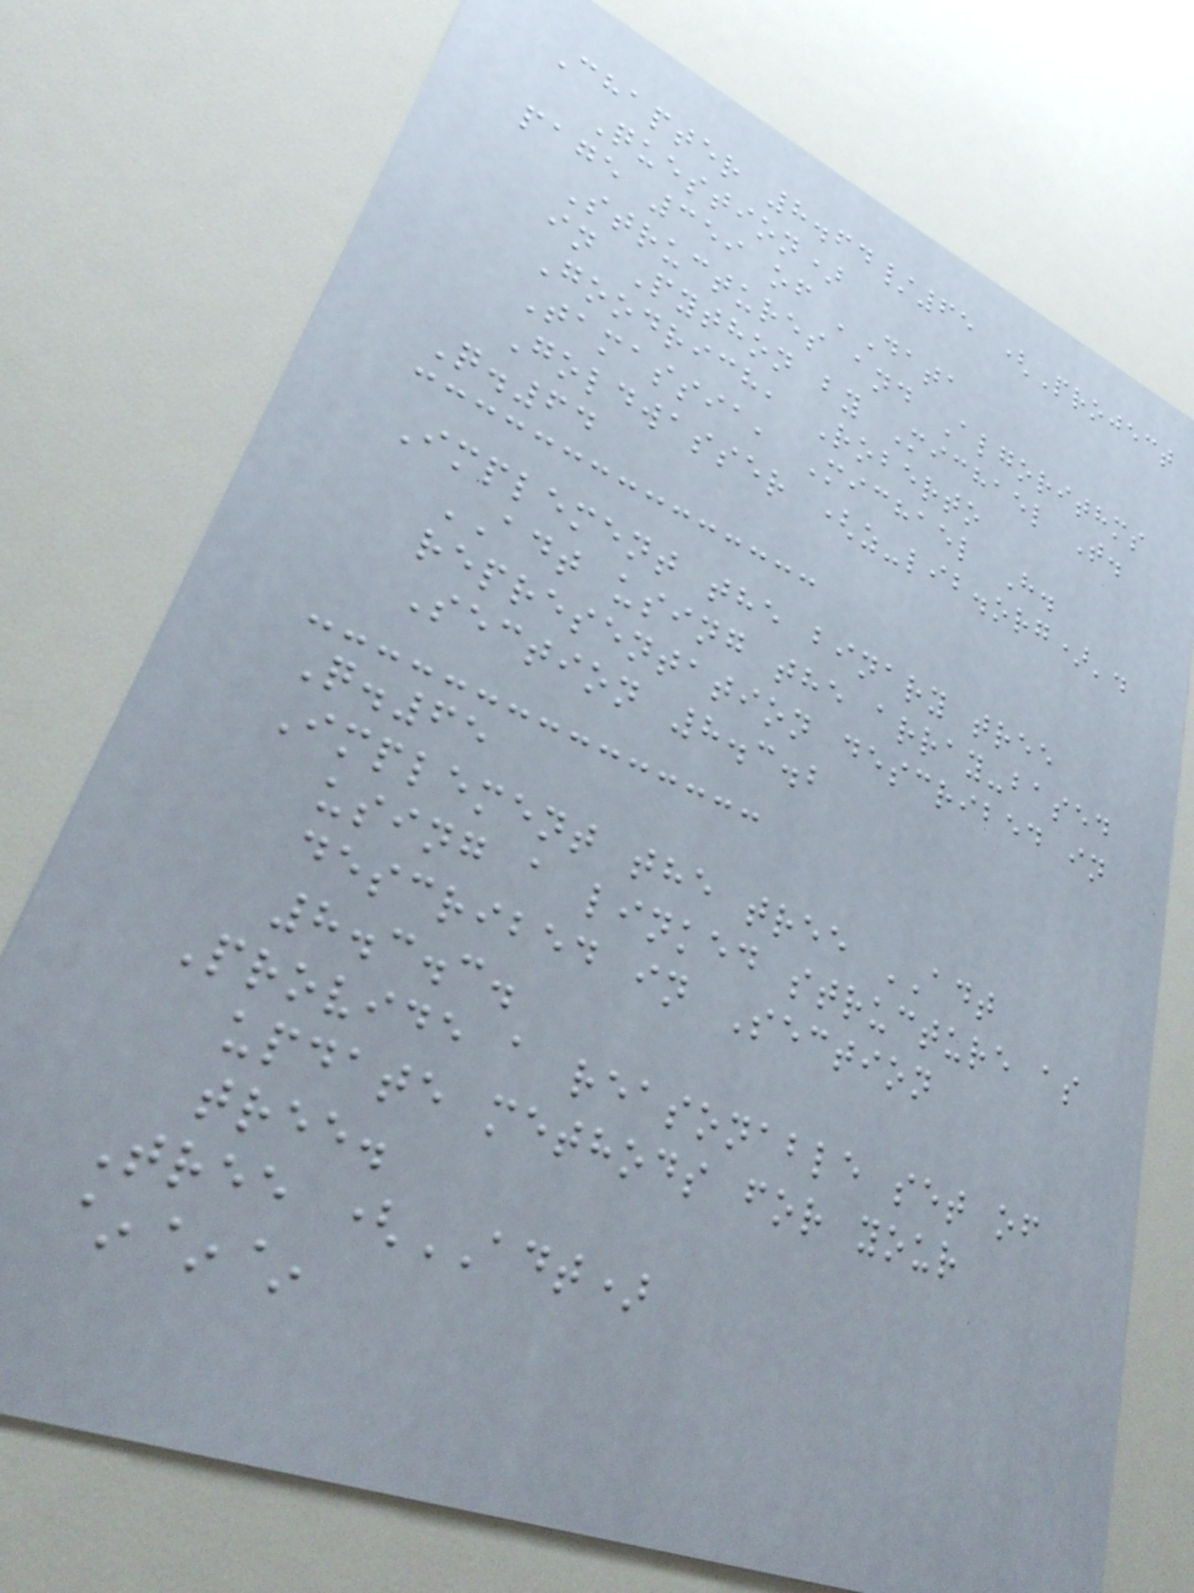Chapter 8.64/65 (Project
Question)
page 359 of 'Data
Structures and Algorithms
in Python by Michael T.
Goodrich, Roberto
Tamassia, Michael H.
Goldwasser (z-lib.org)'.
Q.64
Implement the binary tree
ADT using the array-based
representation described in
Section 8.3.2
Q.65
Implement the tree ADT
using a linked structure as
described in Section
8.3.3.
Provide a reasonable set of
update methods for your
tree.
Tree (ADT)
~~~
